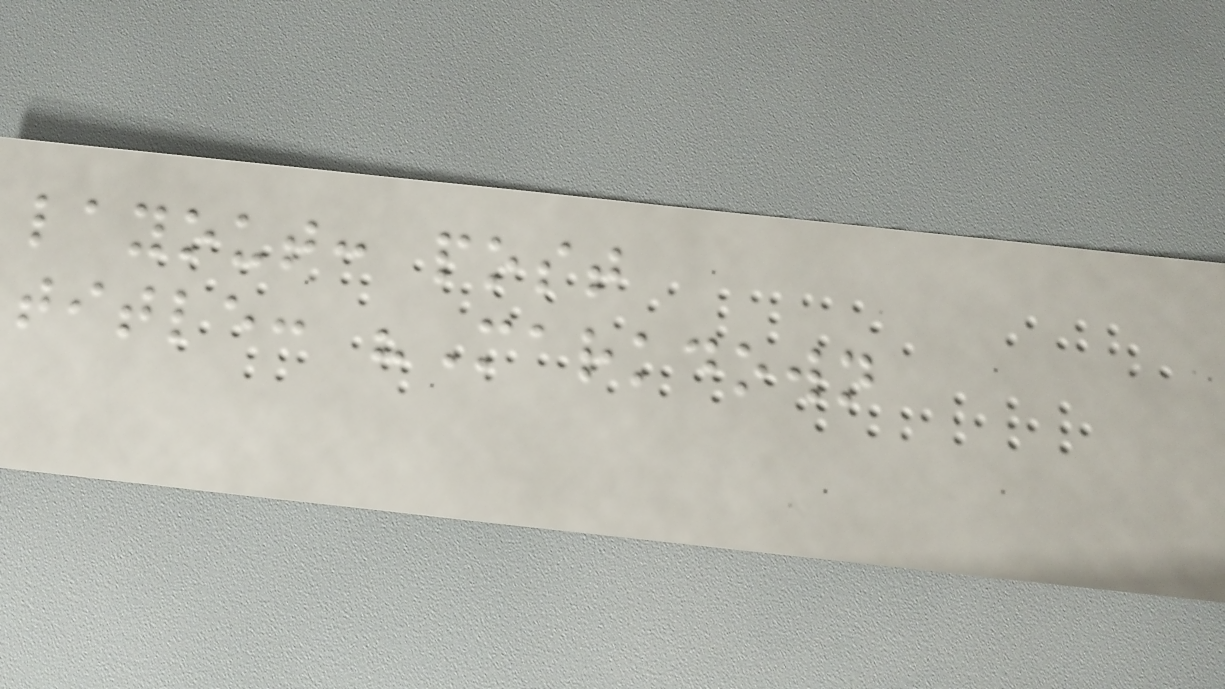layout: post
title: "Markdown
